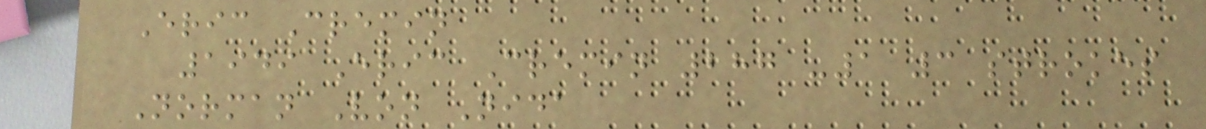Eric Cremin
1949 Eric Cremin 287 -1 3 strokes
Norman Von Nida
